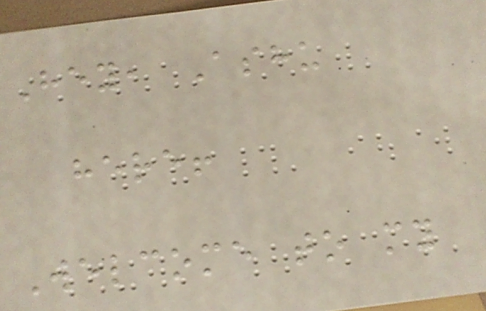Hey, Ashu
here!
Welcome to my
